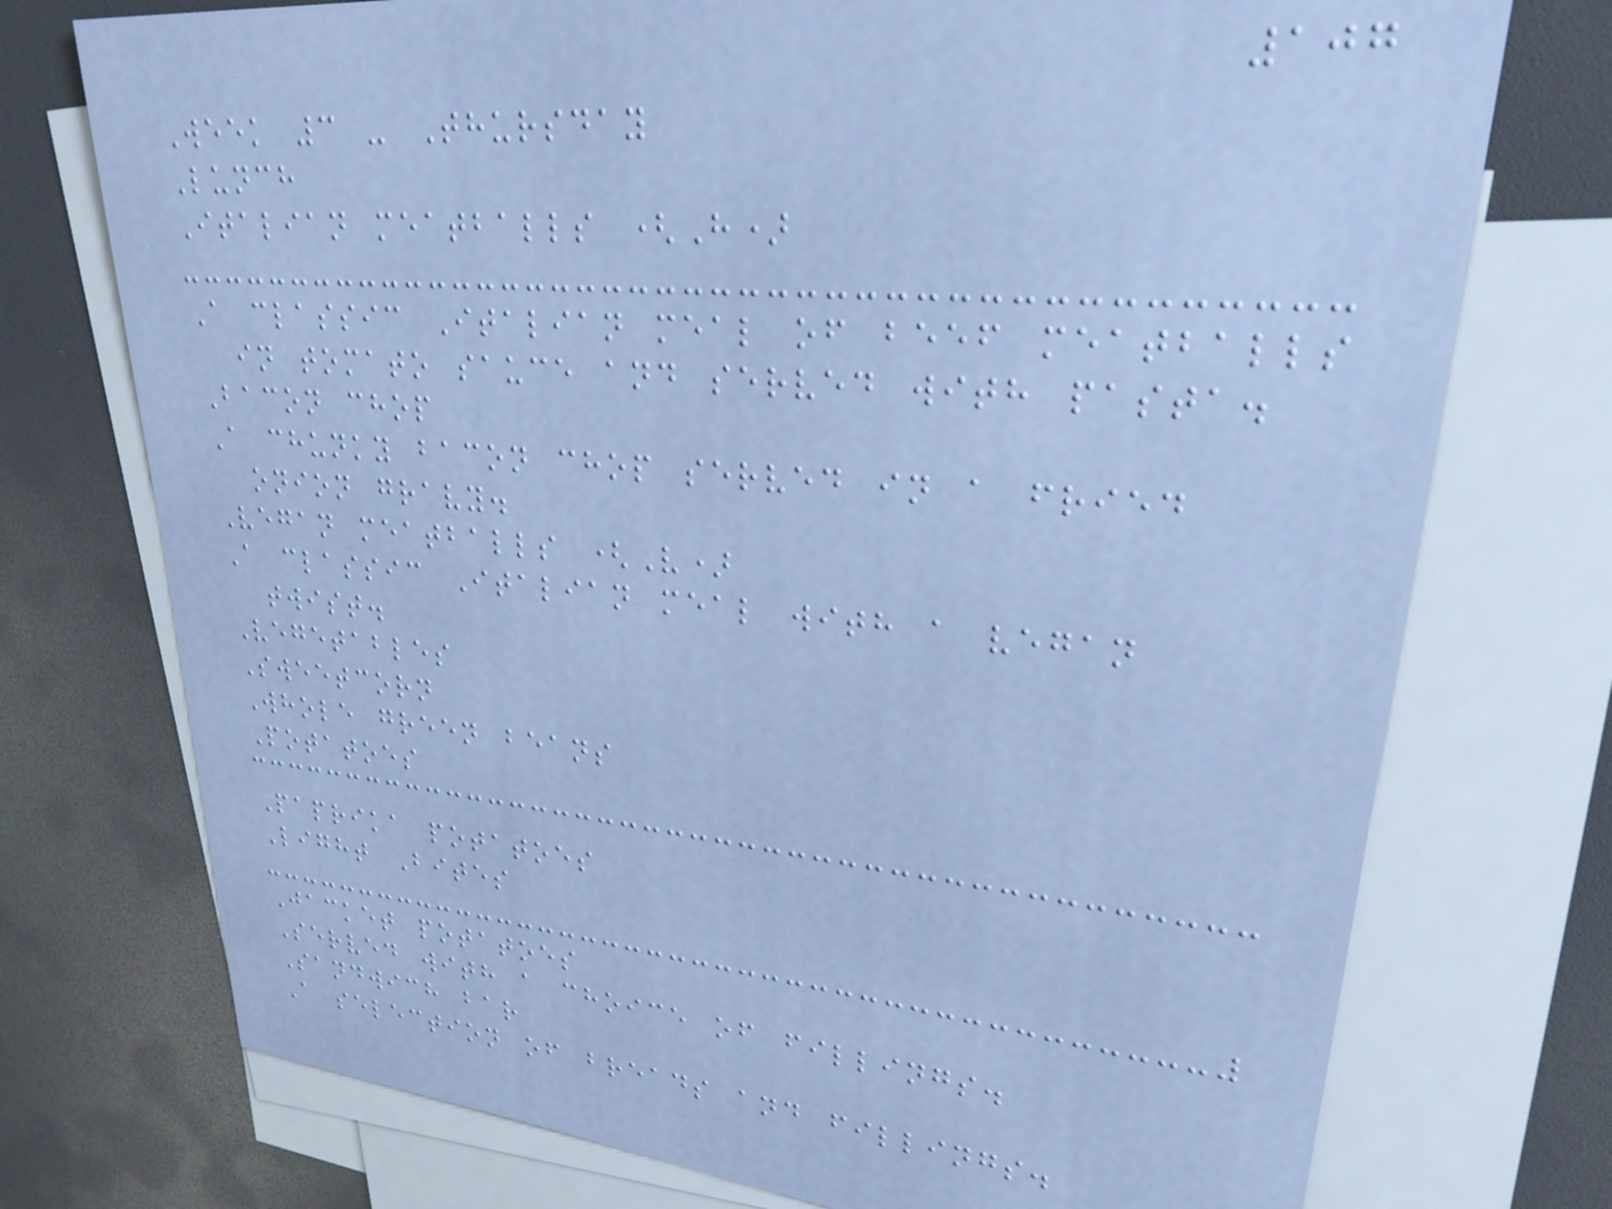107
Week 3 - Thursday
Lunch
Italian meatballs (H)
A classic Italian meal of beef meatballs
in tomato sauce and served with pasta.
Bacon chop
A chunky bacon chop served in a fried
onion gravy.
Vegan meatballs (V)
A classic Italian meal with a vegan
twist.
Vegetables
Sweetcorn
Whole green beans
Potatoes
Paprika potatoes
Light Bites
Jacket potatoes
Served with a choice of fillings.
Sandwich bar
A selection of breads and fillings.
